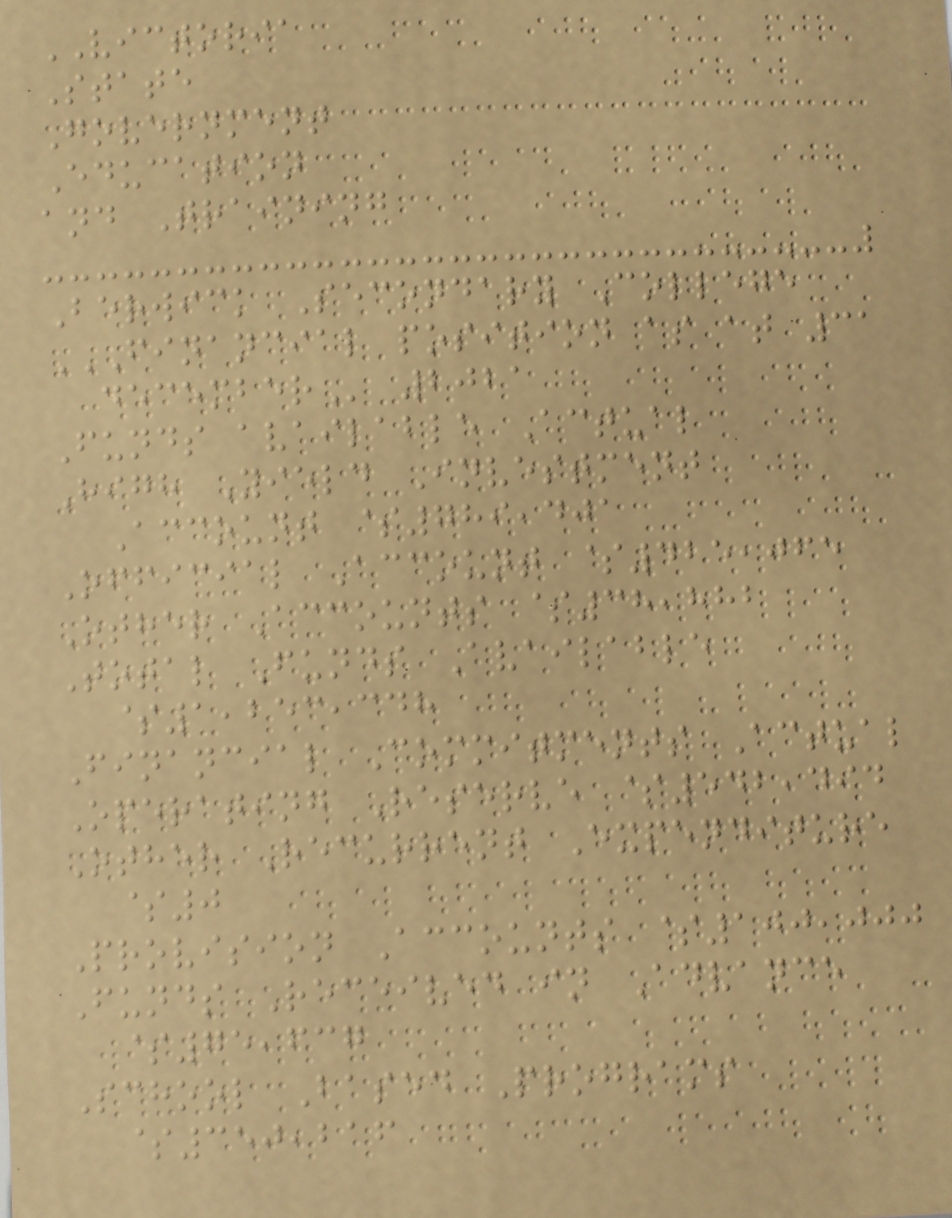VICTORIA
State
Government
Education
and Training
Berwick Secondary College
FINANCIAL POSITION AS AT 31
DECEMBER 2021
Funds available Actual
High Yield Investment
Account $789,401
Official Account $425,065
Other Accounts $38,882
Total Funds Available
$1,253,348
Financial Commitments Actual
Operating Reserve $542,494
Other Recurrent Expenditure
$0
Provision Accounts $100,000
Funds Received in Advance
$75,637
School Based Programs
$350,216
